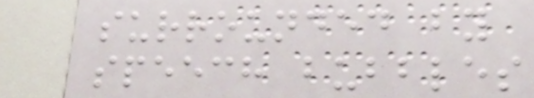surrounded by
speech bubbles
